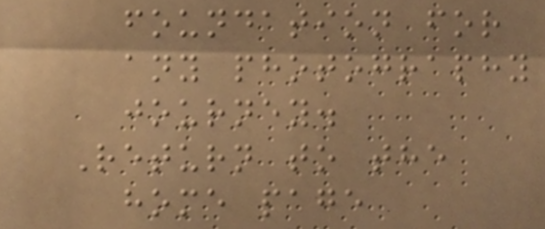foundation for
any photography
journey.
Return to the
home page
